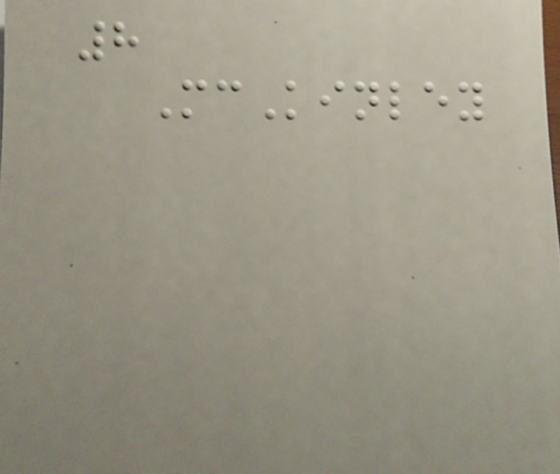8
McKinley
